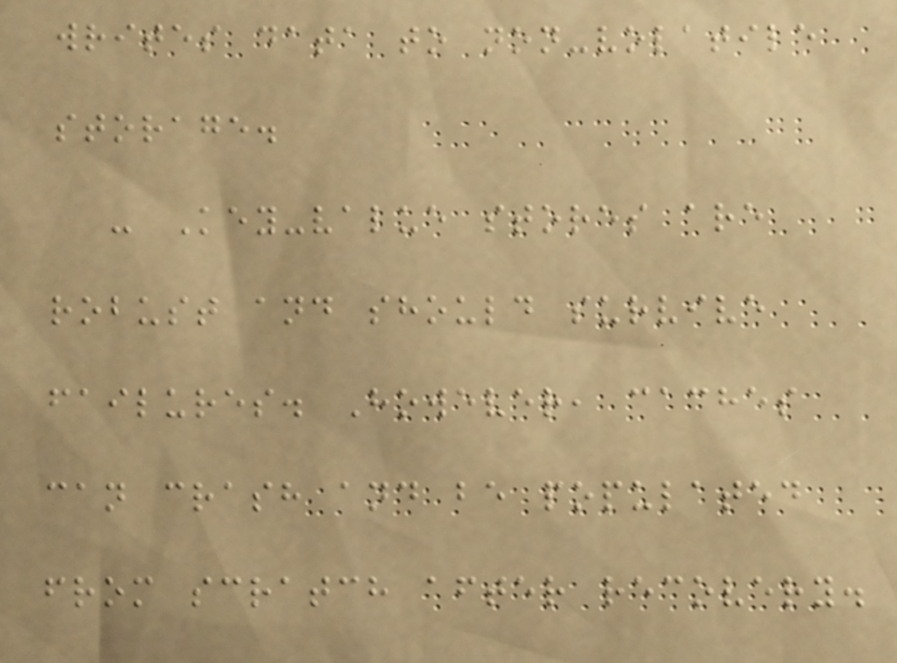writes data to non-volatile
storage.
- Key-value stores are
robust and should survive
failures. However, caches
can crash and be populated
from scratch after recovery.
